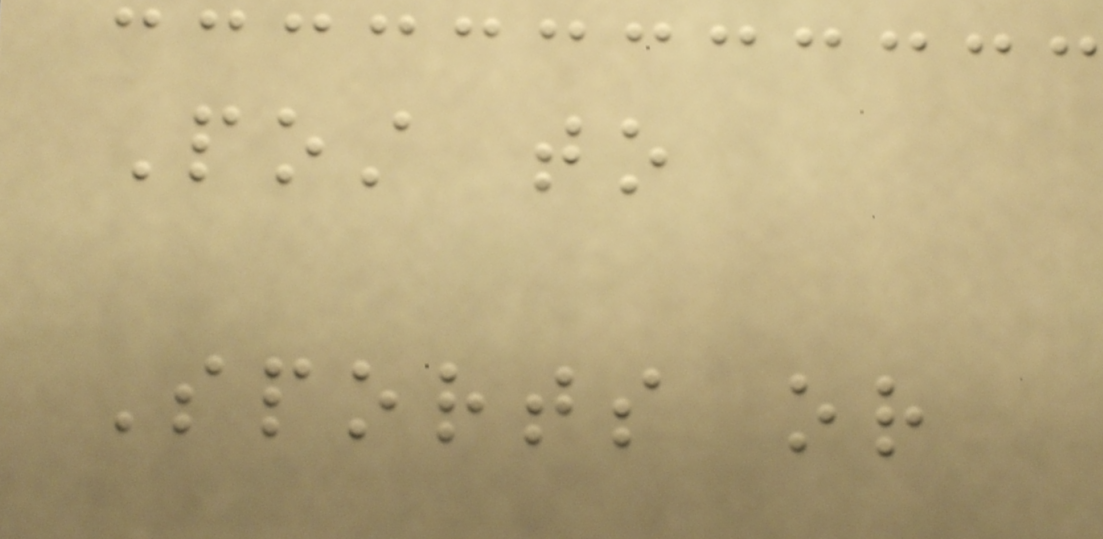Post to
Sports or
